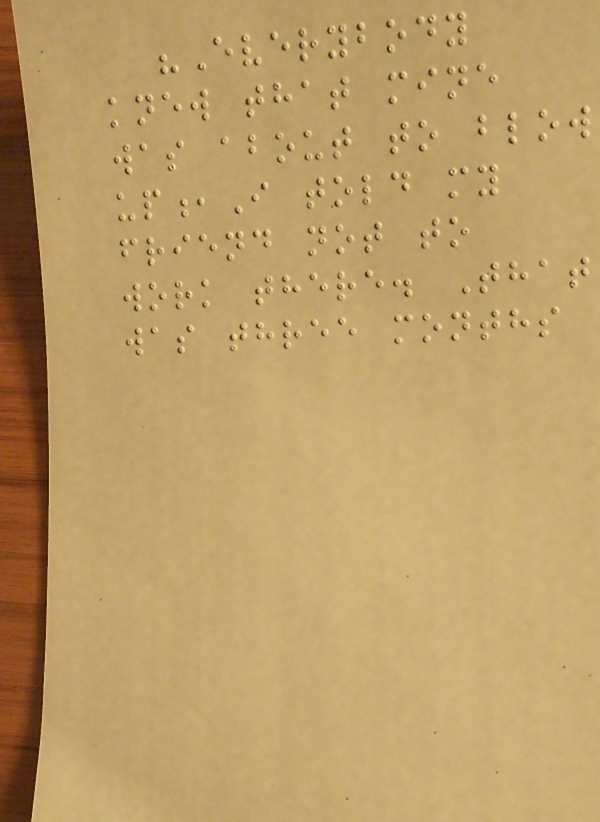"Everybody
knew that mine
was about to blow
up,I told my
friend not to
work there. That
was three months
